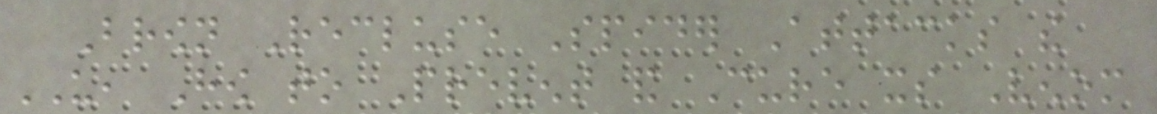Brown Recluse Spider Attacks the
US, How to Prevent and Cure its Venom
